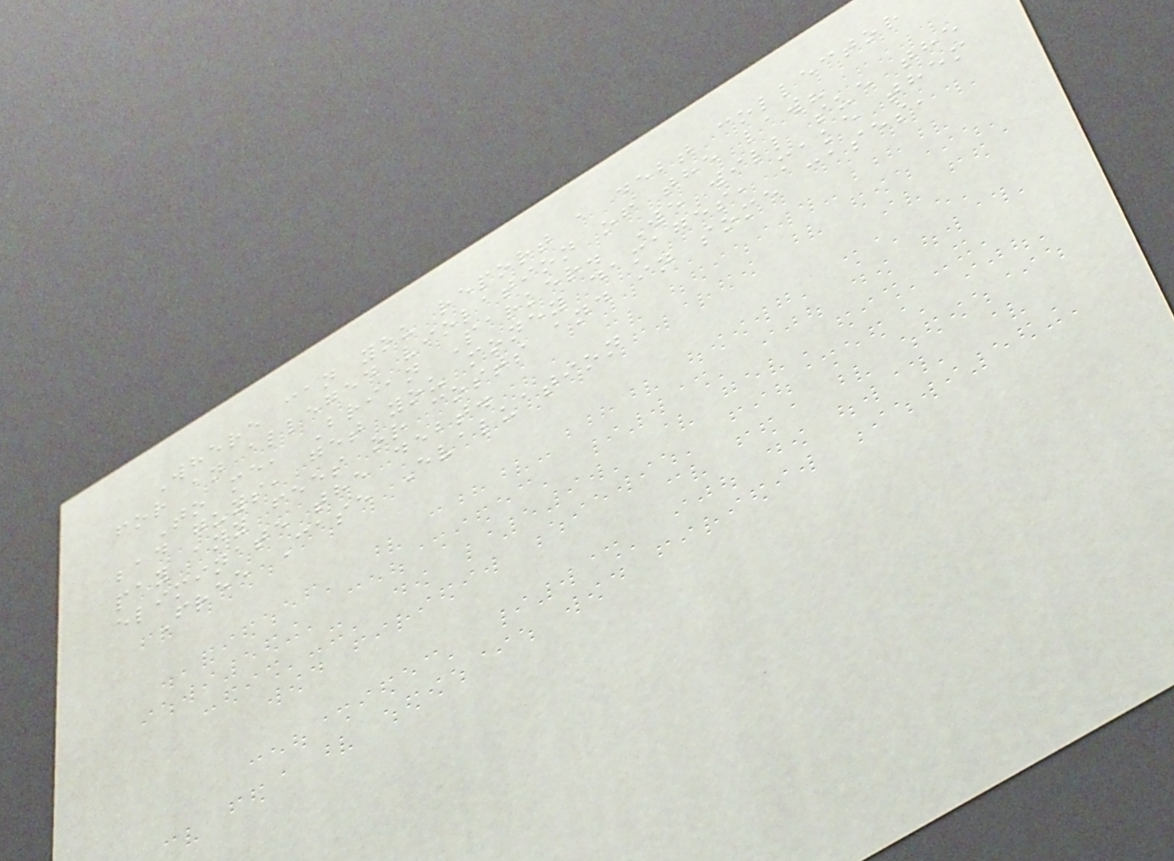Where can you report a debt collector
for an alleged violation of the law?
To me, Brian Parker. We will sue the
bad guys, get you money damages, make them
pay any fees or costs and in some cases,
eliminate the debt.
Free Case Evaluation
